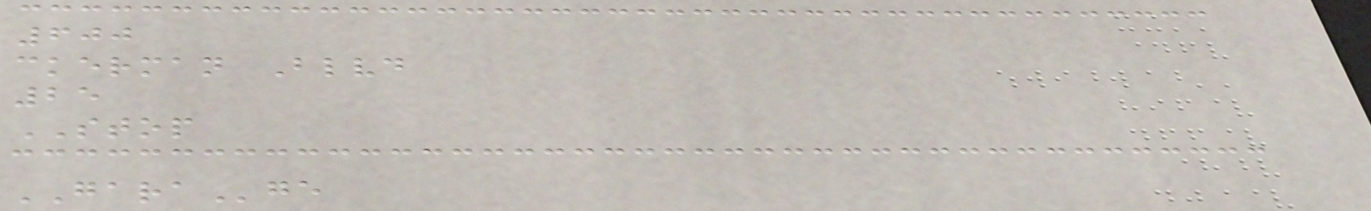600
ckerman Blvd
25
STOP
GARAge
